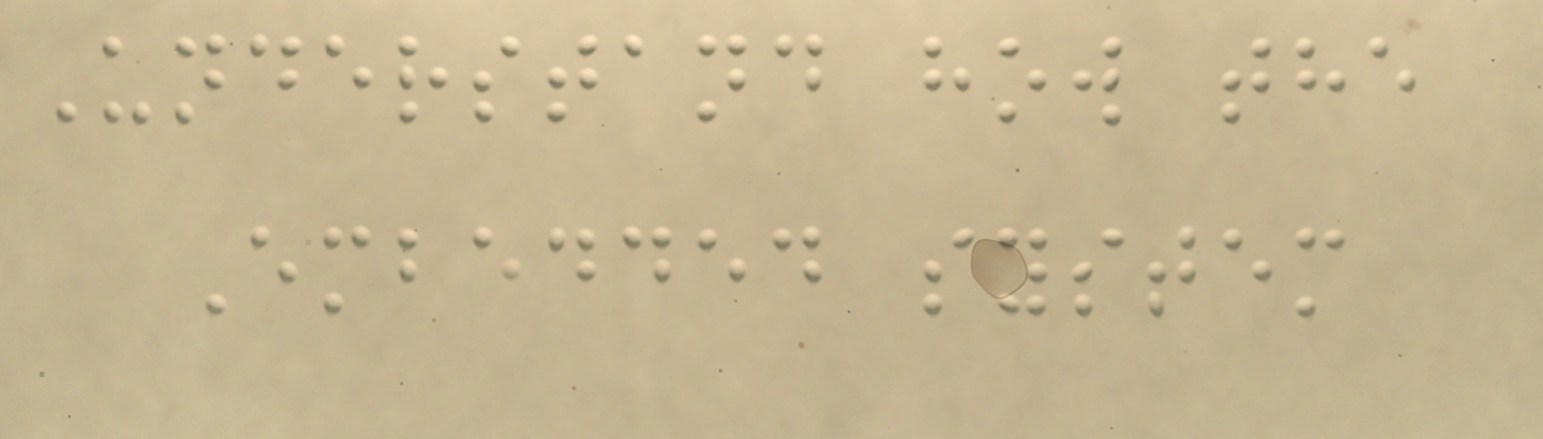Understand how the
Embedded system
